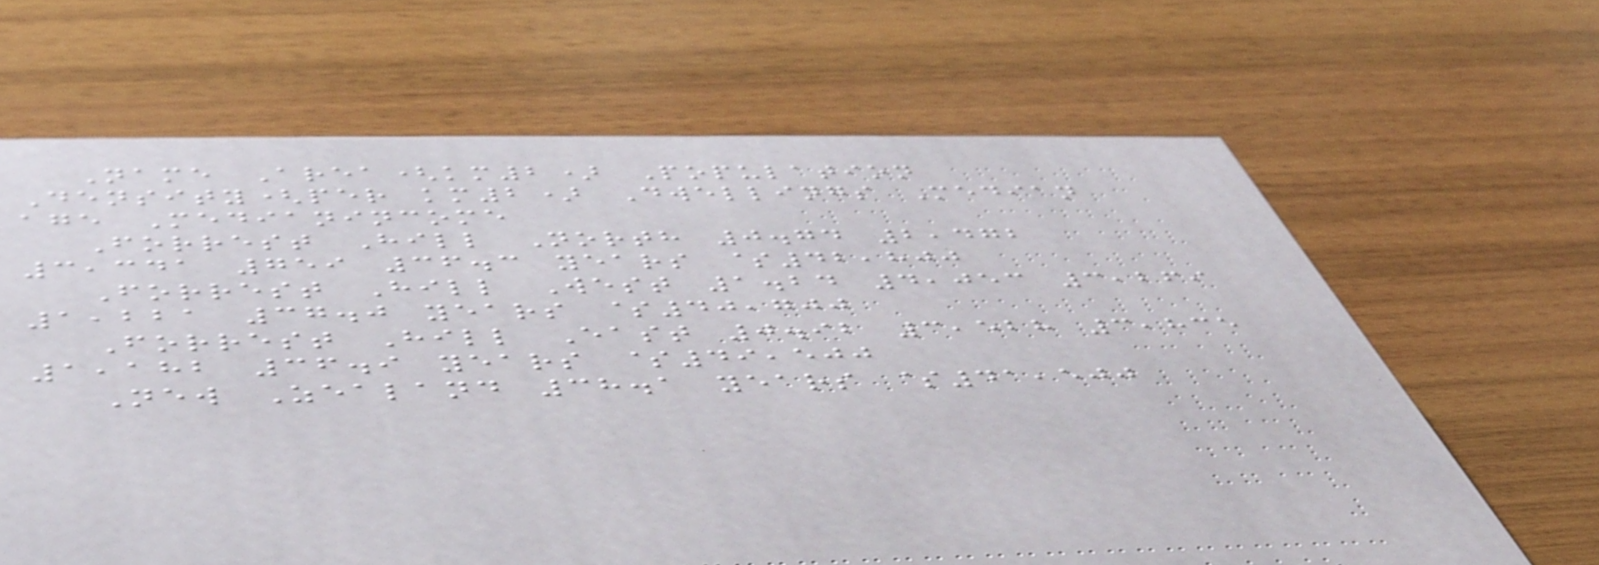Name Area(km2) Population
Density(per km2) Dwellings Median
age Medianincome
Forrest Hill North 0.74 2,472
3,341 759 36.3 years $42,800
Forrest Hill West 1.24 4,053 3,269
1,221 37.0 years $40,700
Forrest Hill East 0.92 3,528 3,835
1,182 36.9 years $49,500
New Zealand 38.1 years $41,500
